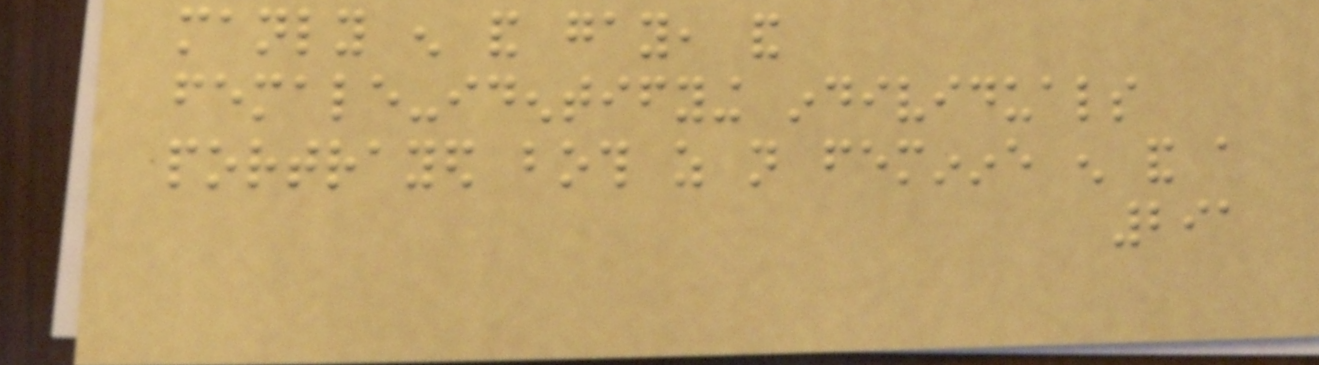manly enough and gay, and
female-identifying individuals
portrayed both as not feminine enough and a
291
